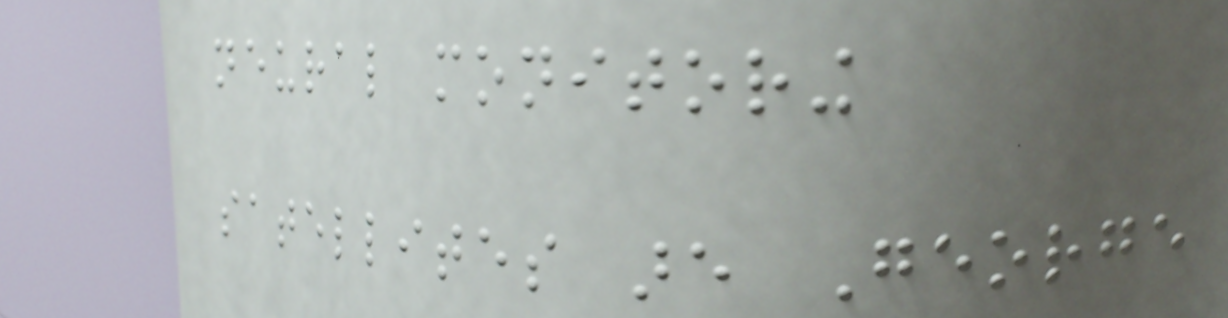neural monitoring
satellites are George
